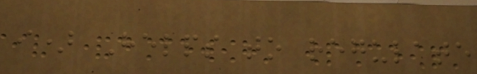i) Helps to regulate
